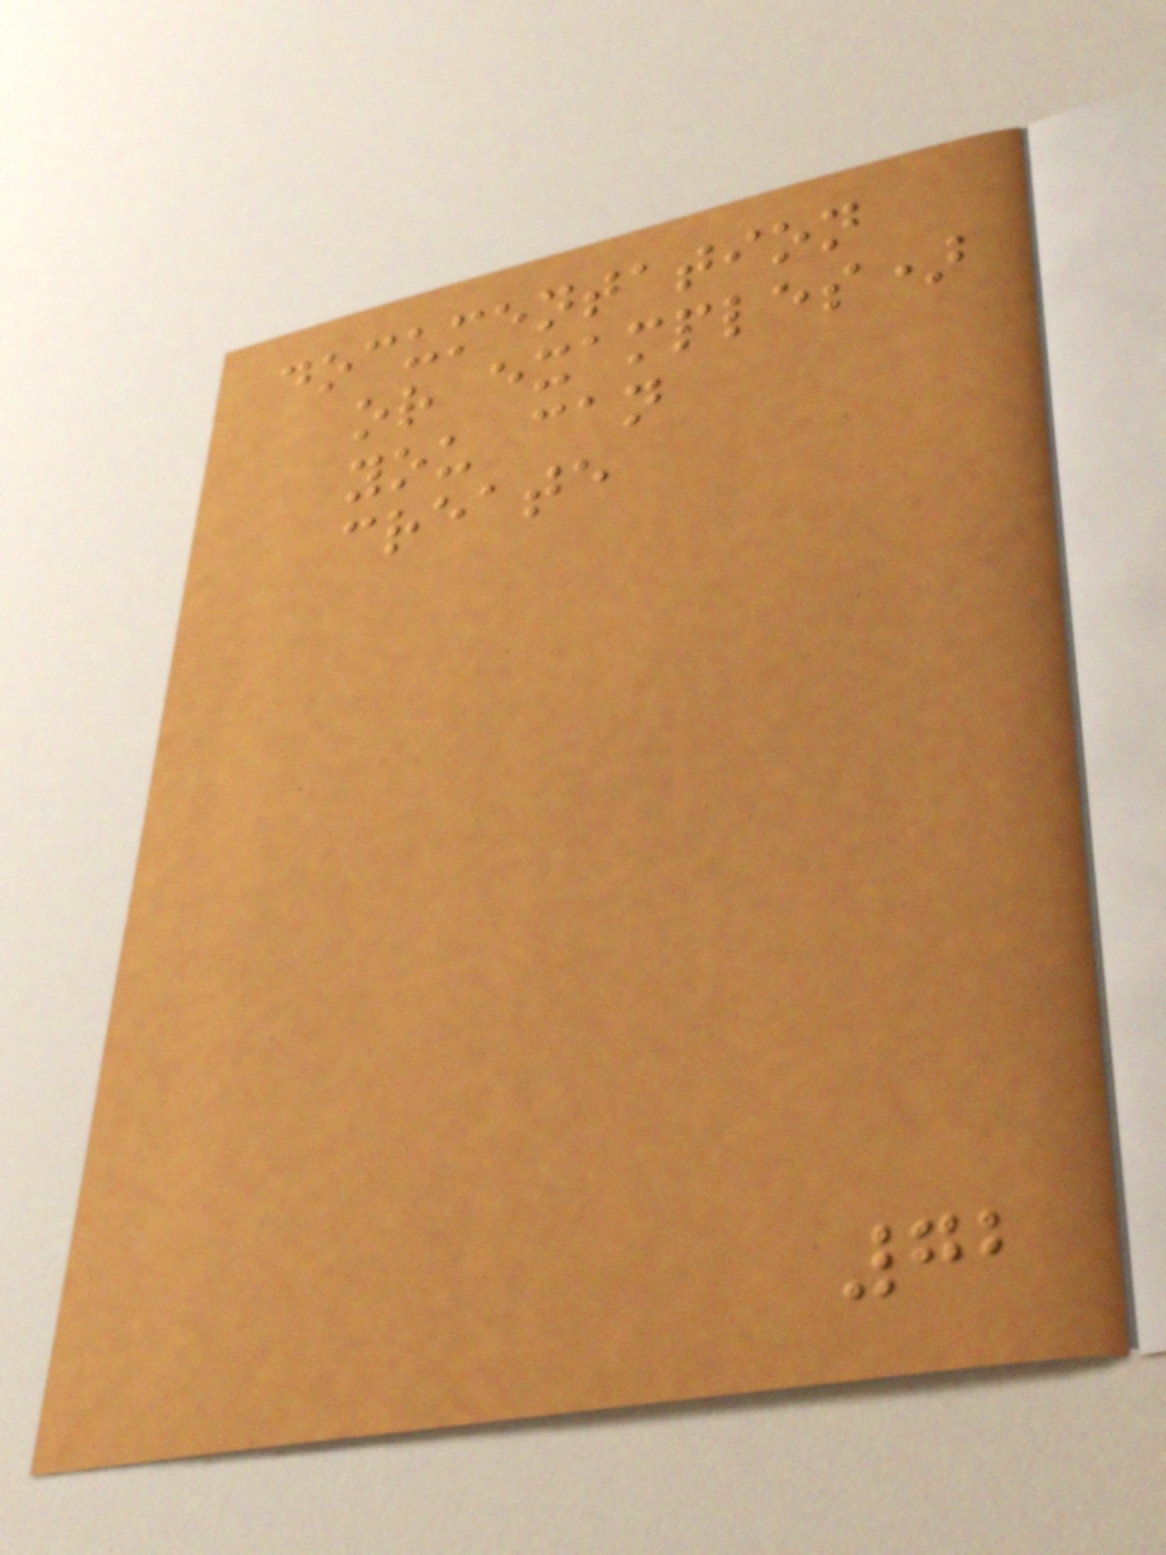documentation
or examples)
you can
create
72
